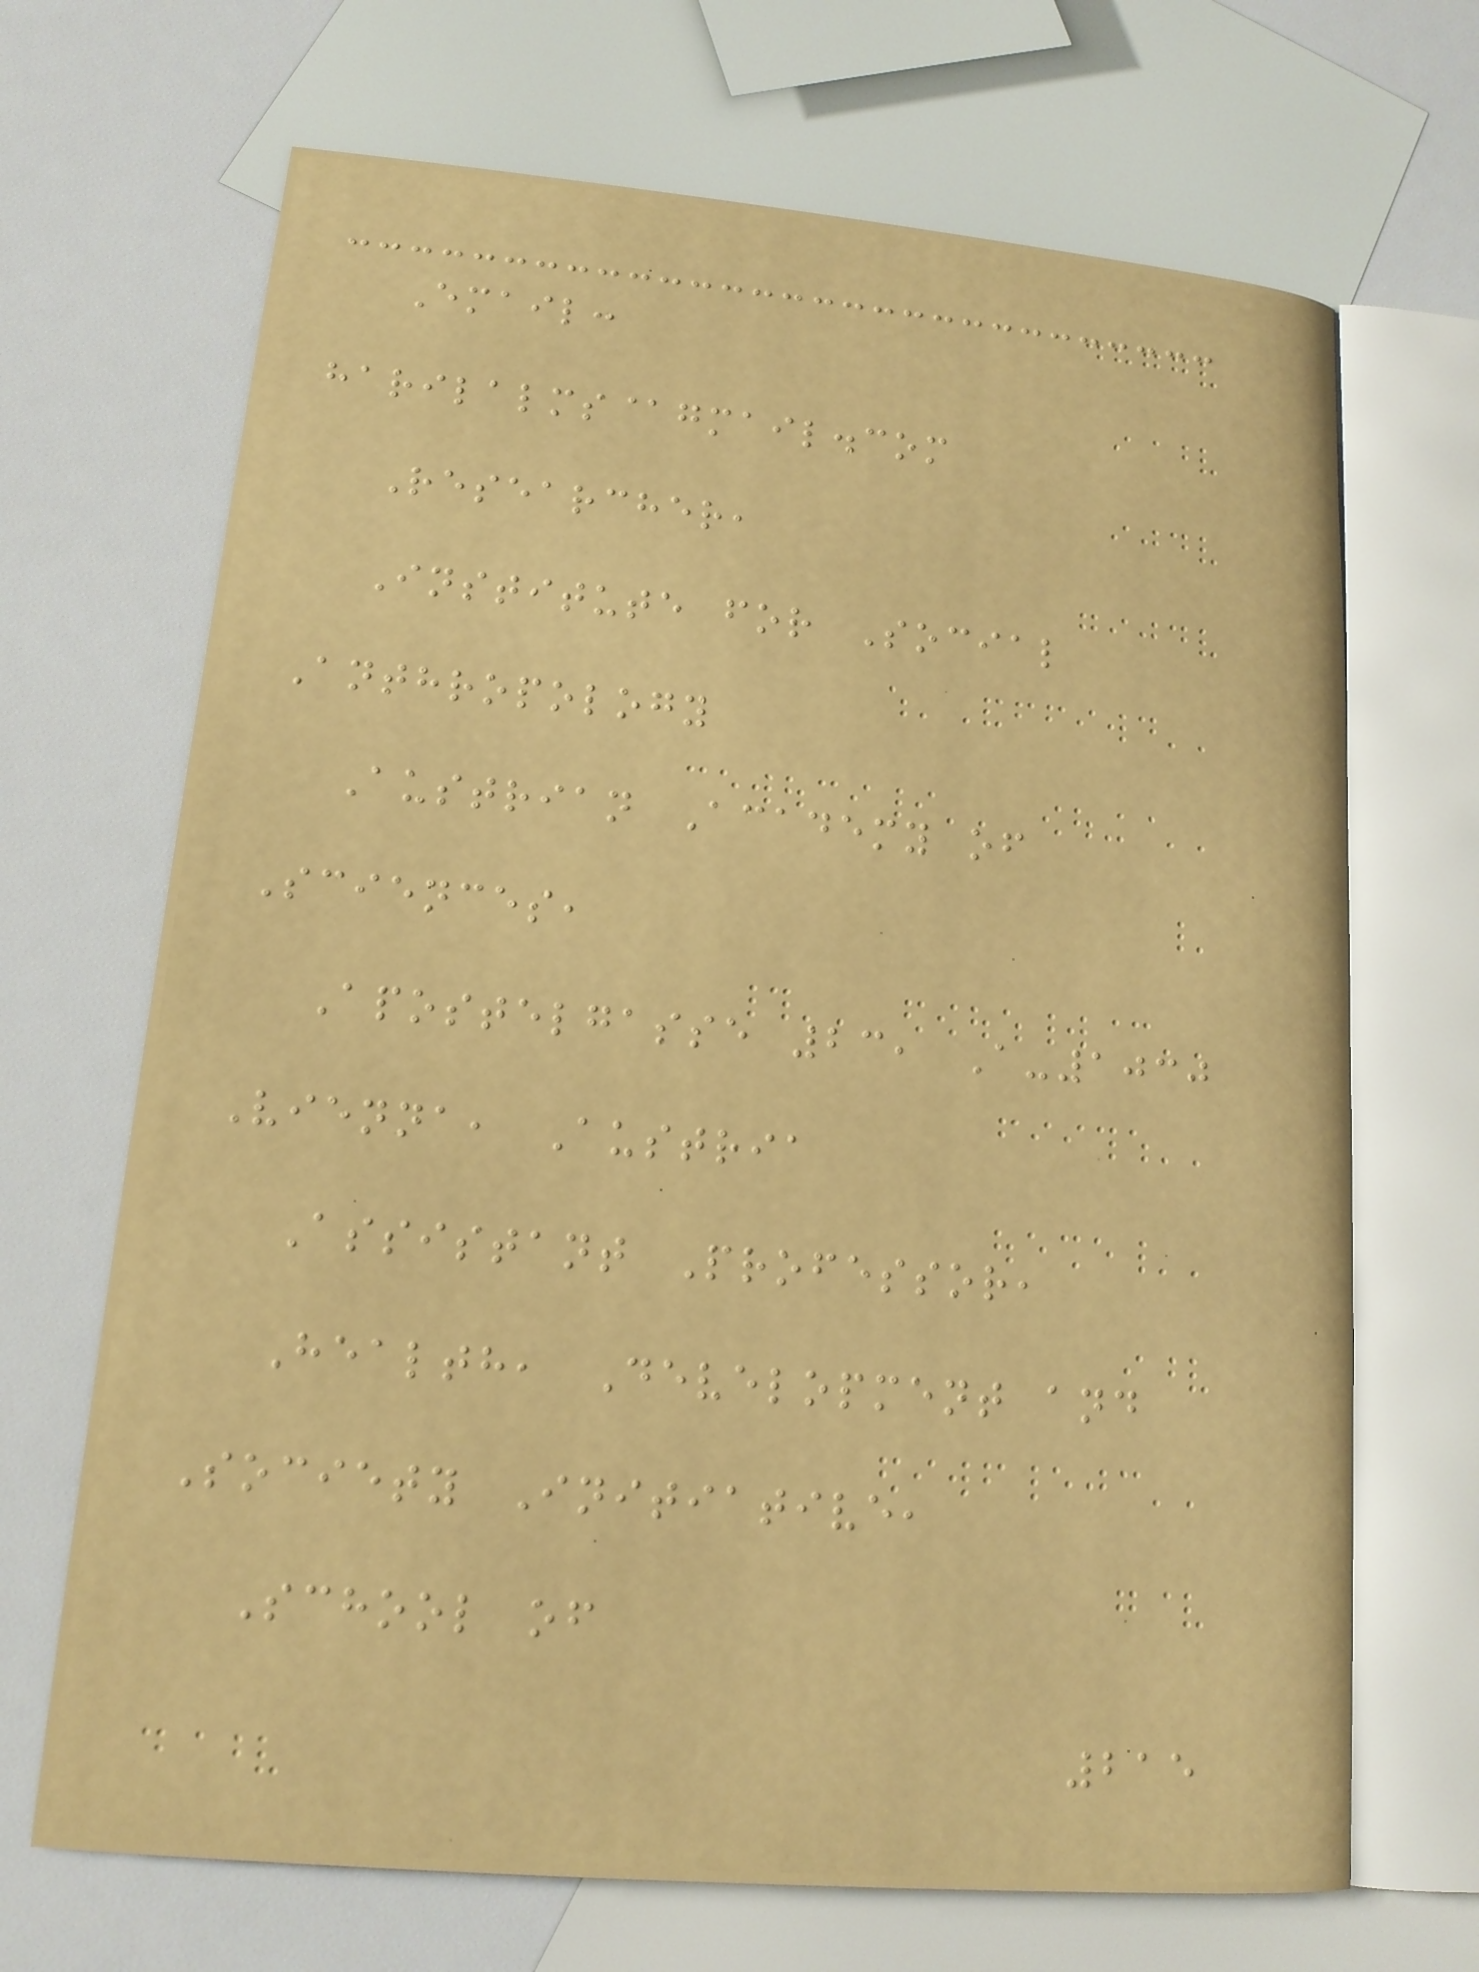Email:
harilalms@gmail.com
Researcher,
Institute for Social
Anthropology
Austrian Academy of
Sciences,
Apostelgasse 23, A-1030
Vienna, Austria
Assistant Professor,
Health, Development and
Society Initiative,
School of
215
